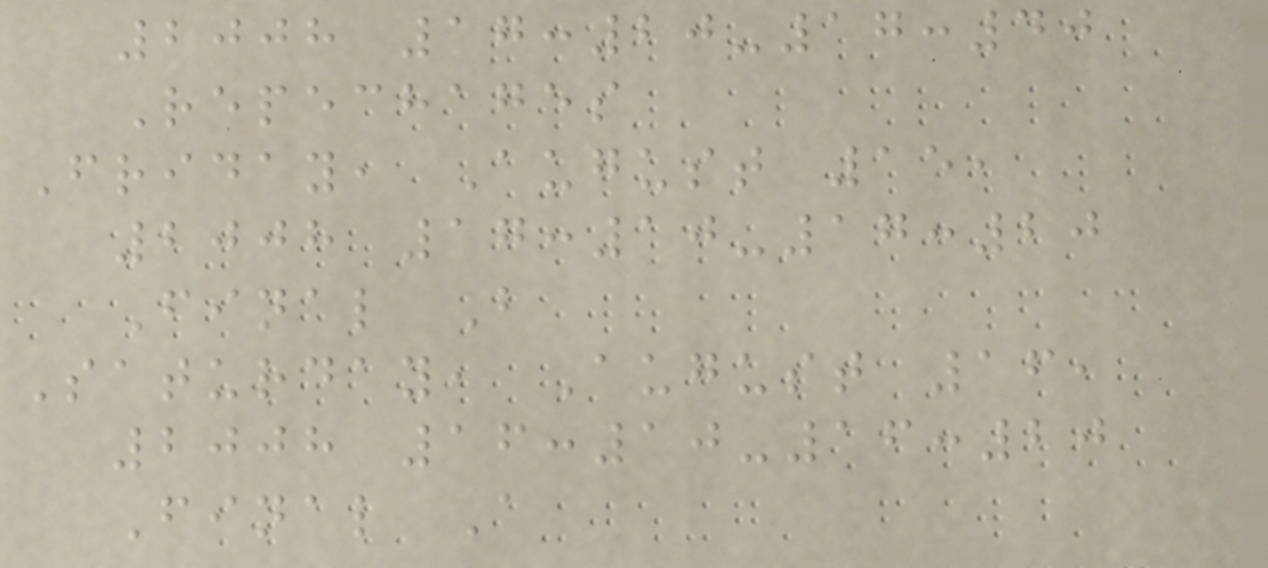2008 17:20-17:40
Repechages
Friday, August 15,
2008 17:10-17:20
Final B
Saturday, August 16,
2008 16:10-16:20
Final A
